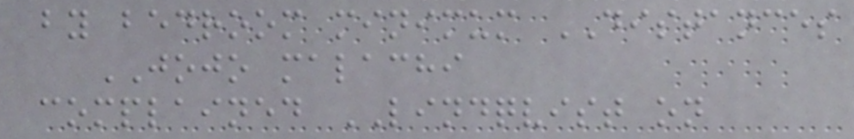by bedroom minimum DISTANCES
JOJO malachi
complained LINDQVIST on
